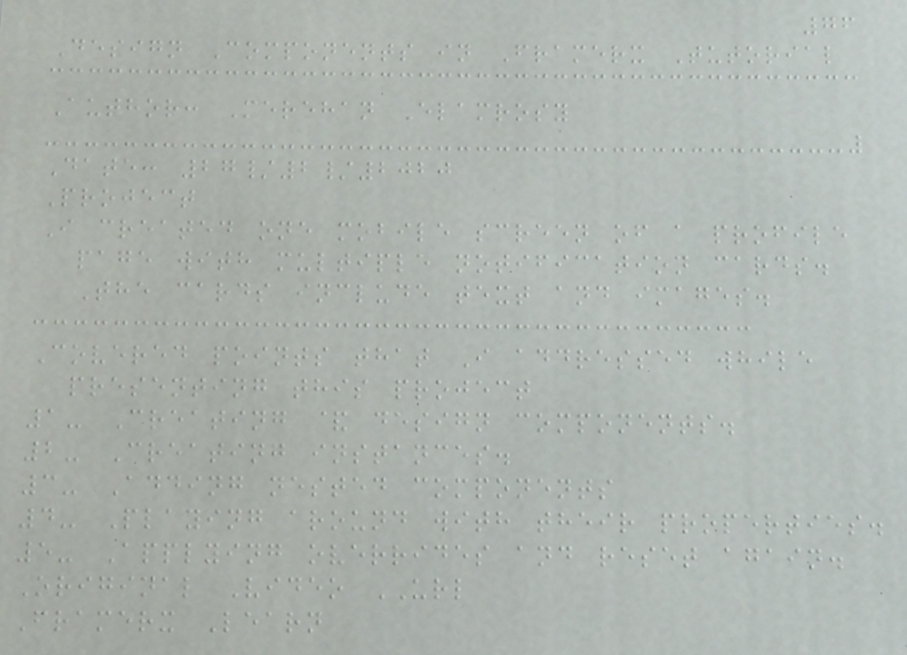76
Design Components in Framerx Tutorial
Author: Merehan Elamrosy
Date: 27/2/2020
Project
I created one mobile screen of a profile
page with multiple notification cards.
The cards include text and images.
Covered points that I addressed while
presenting this project
1- Creating & design components.
2- Creating instances.
3- Adding nested components
4- Playing around with their properties.
5- Applying overrides and reset again.
Original Video URL
Framerx Learn
